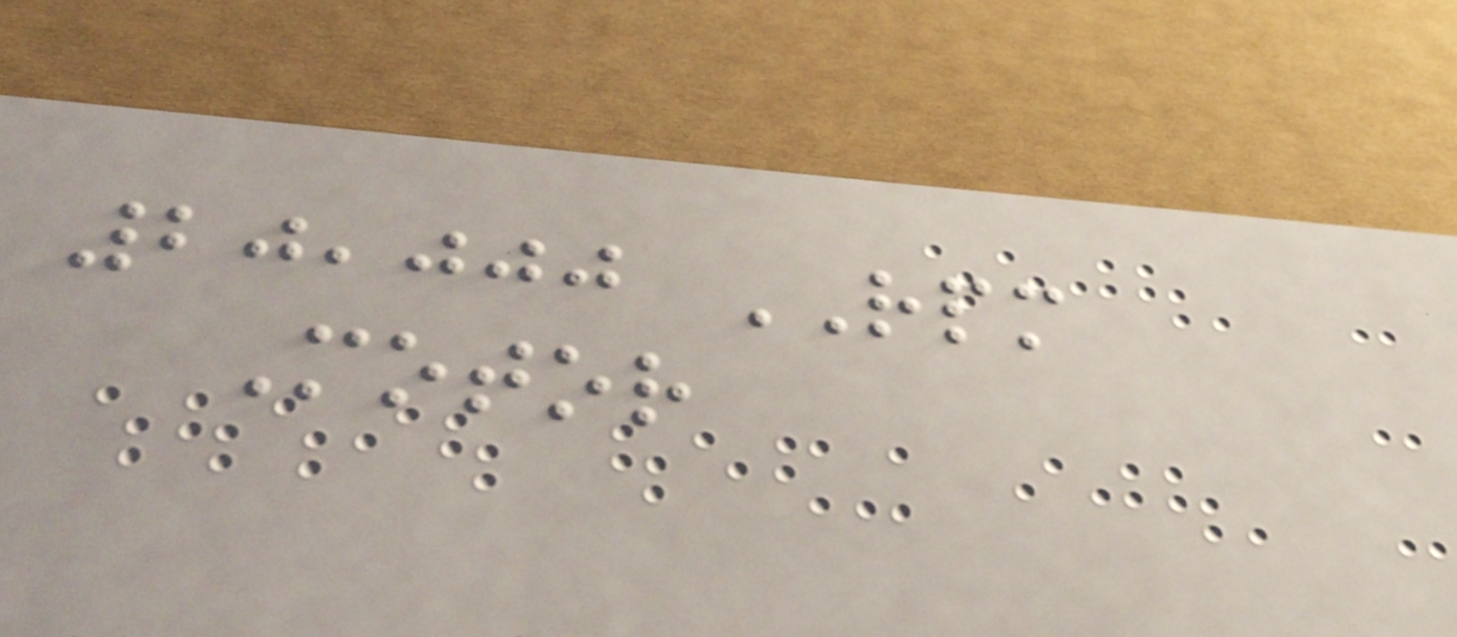20,000 RPM
Motor
